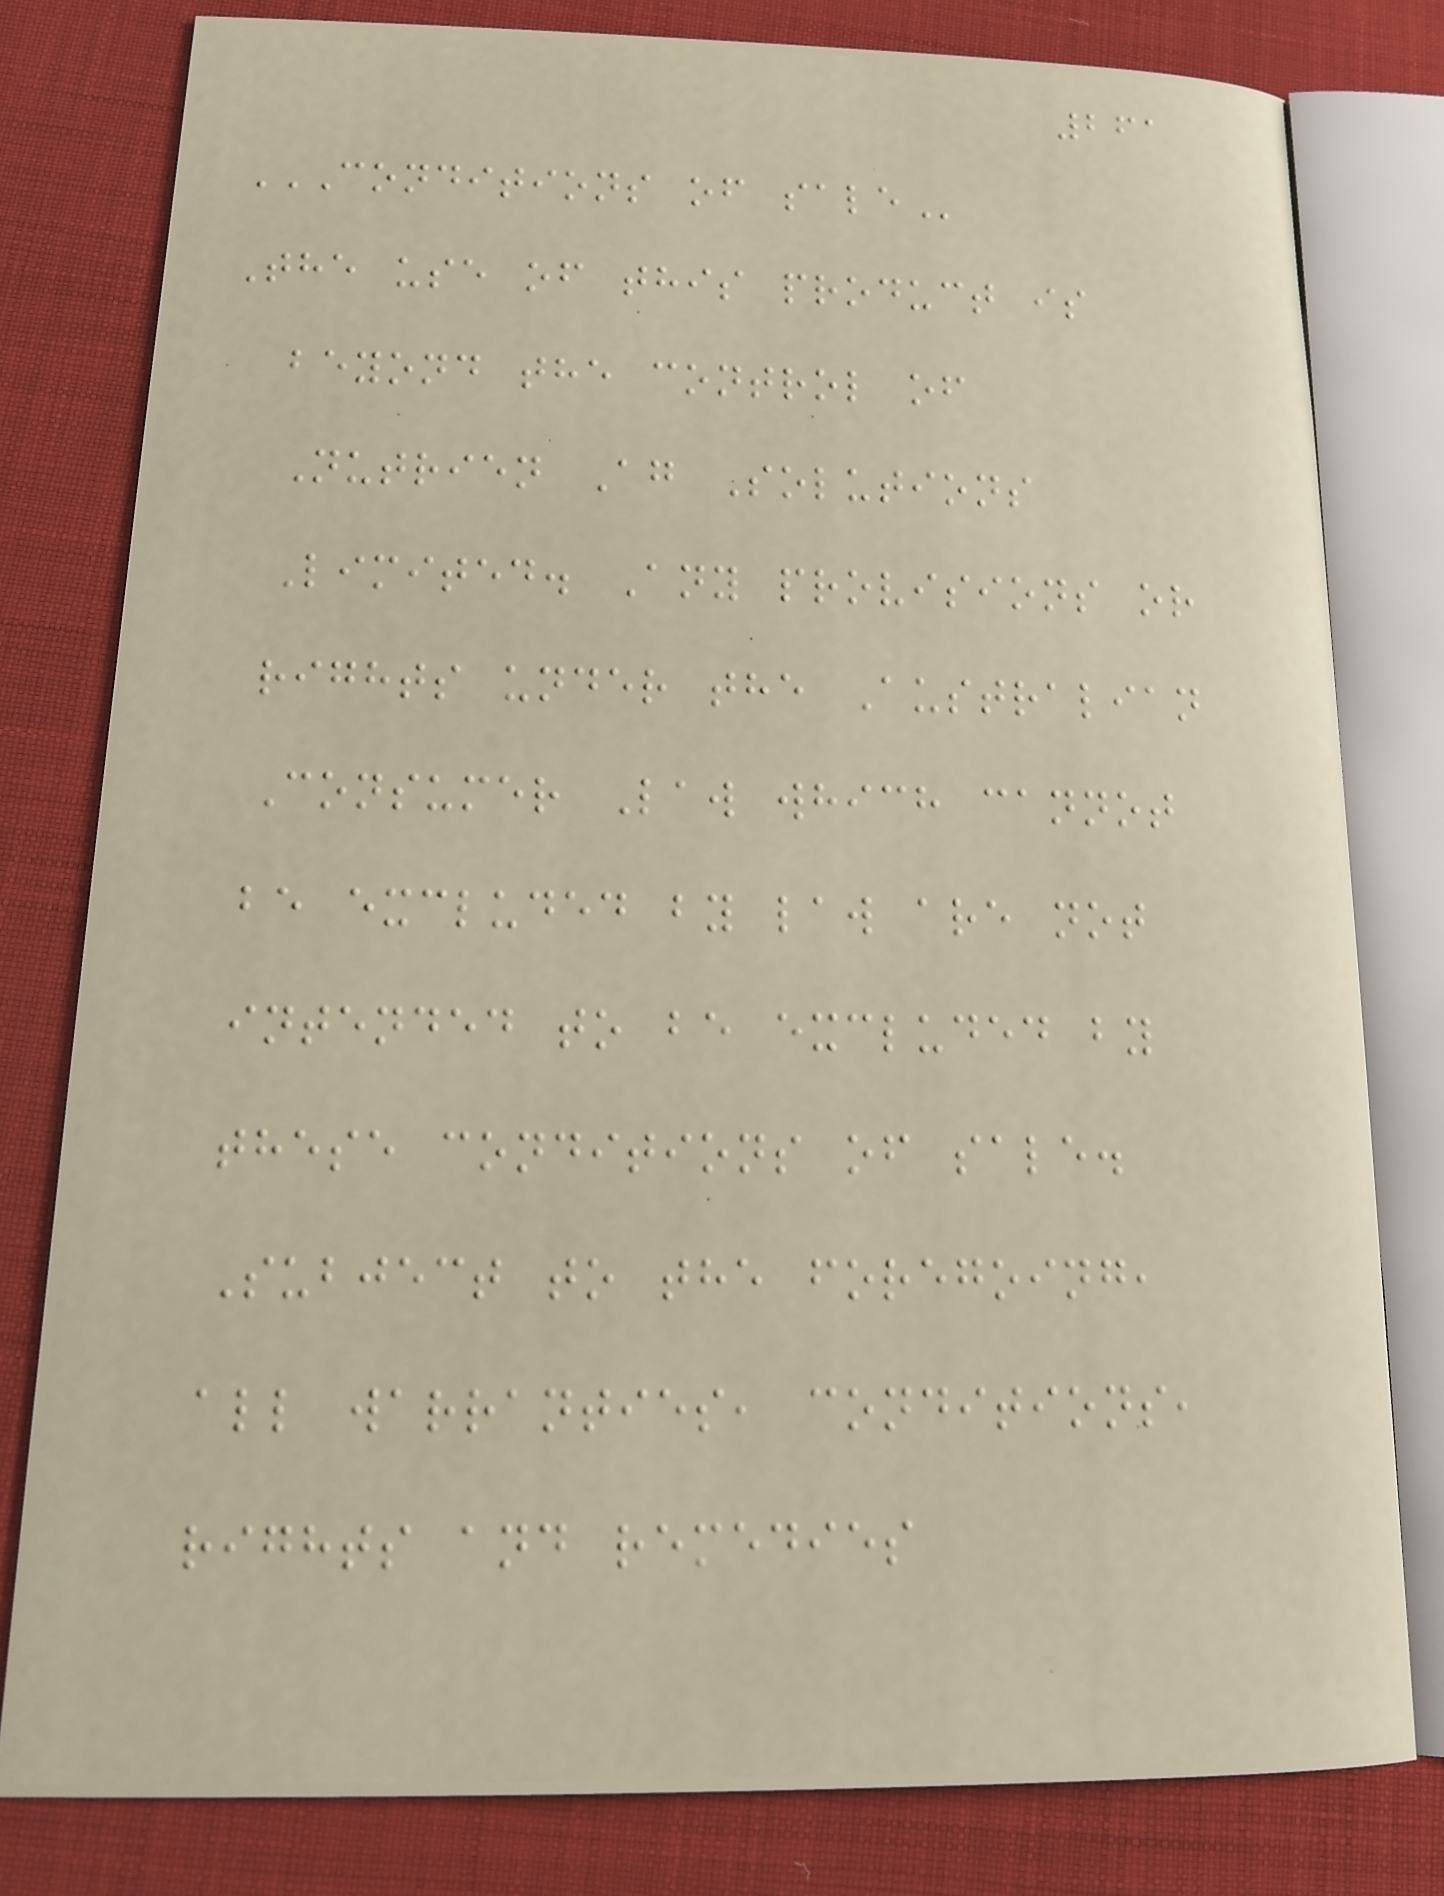261
CONDITIONS OF SALE
The use of this product is
beyond the control of
Nutrien Ag Solutions
Limited. Any provisions or
rights under the Australian
Consumer Law which cannot
be excluded by law are not
intended to be excluded by
these conditions of sale.
Subject to the foregoing,
all warranties, conditions,
rights and remedies
